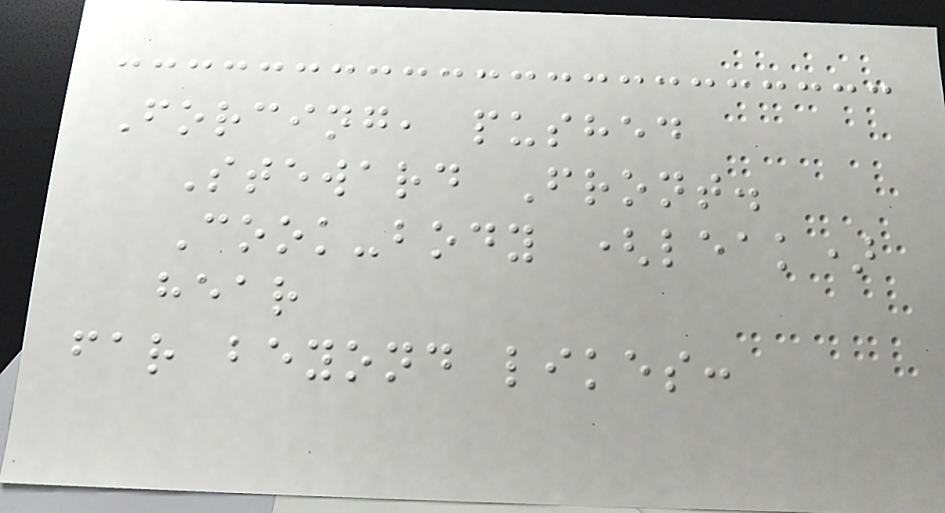Forcing, pushed
Steward Front.
Cook-body (leak)
hear
far beyond likes:
